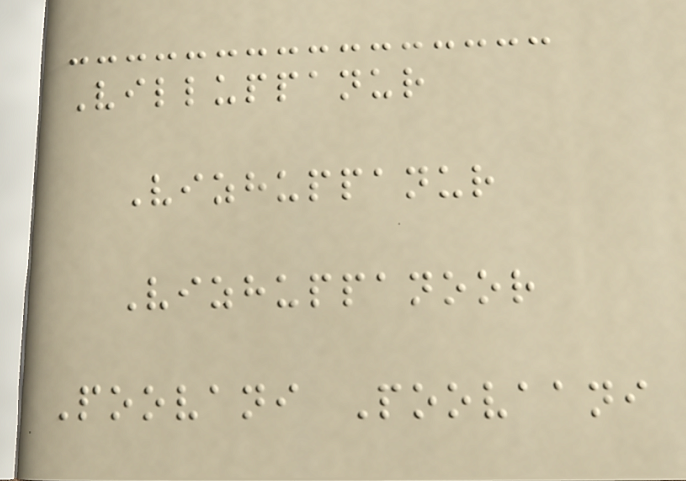Villuppanur
Vizhuppanur
Vizhuppanoor
Poovani Poovaani
